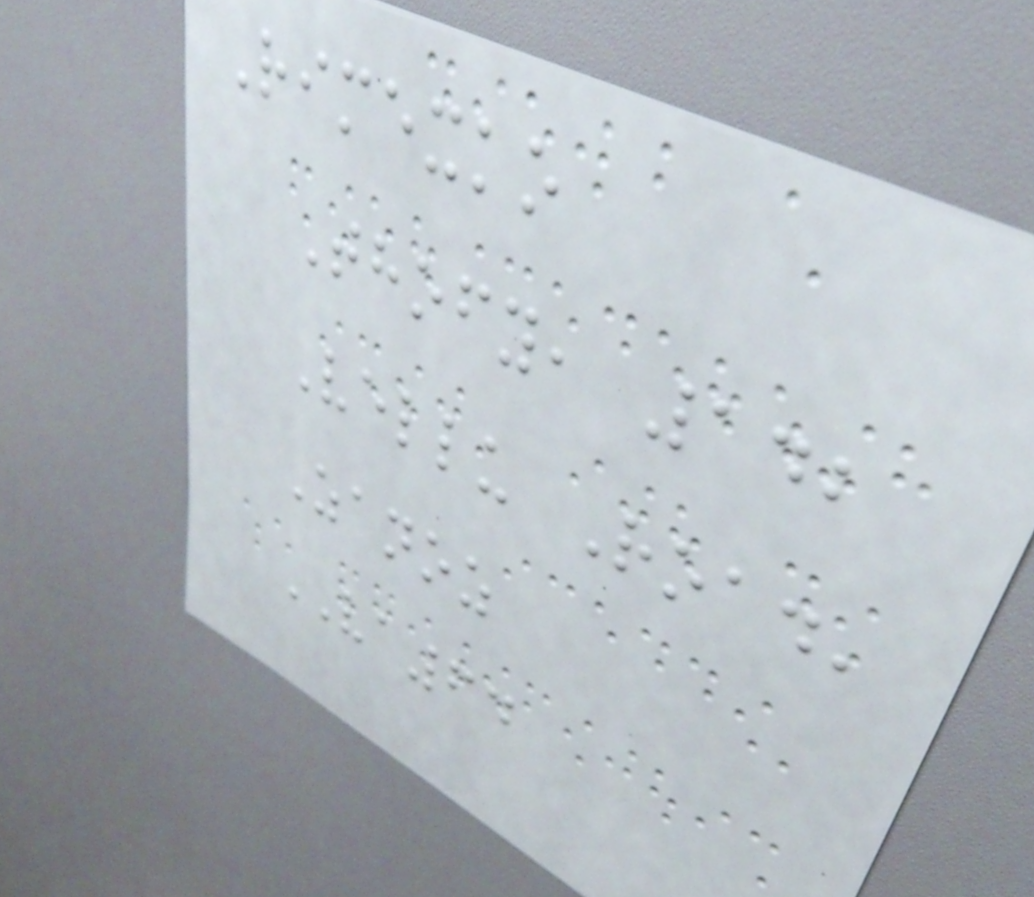Rimexko
Thofy, 142
Vellu Road,
Zanoz
VA64
